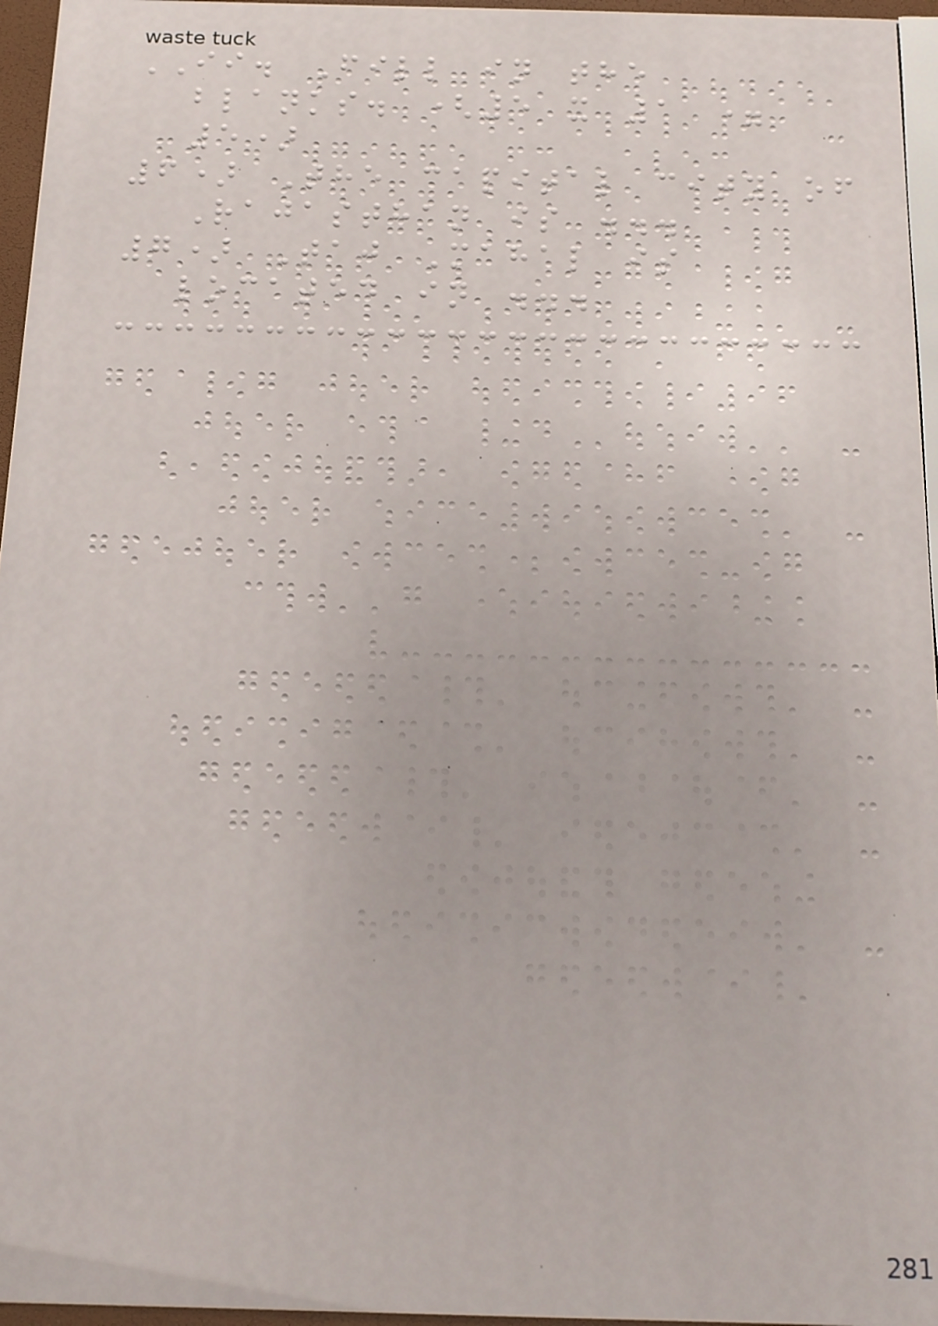II. Fill in the
blanks. (5 x 1 =
5)
6) The capital city of
Rajasthan is ...
7) Taj Mahal is
located in ...
